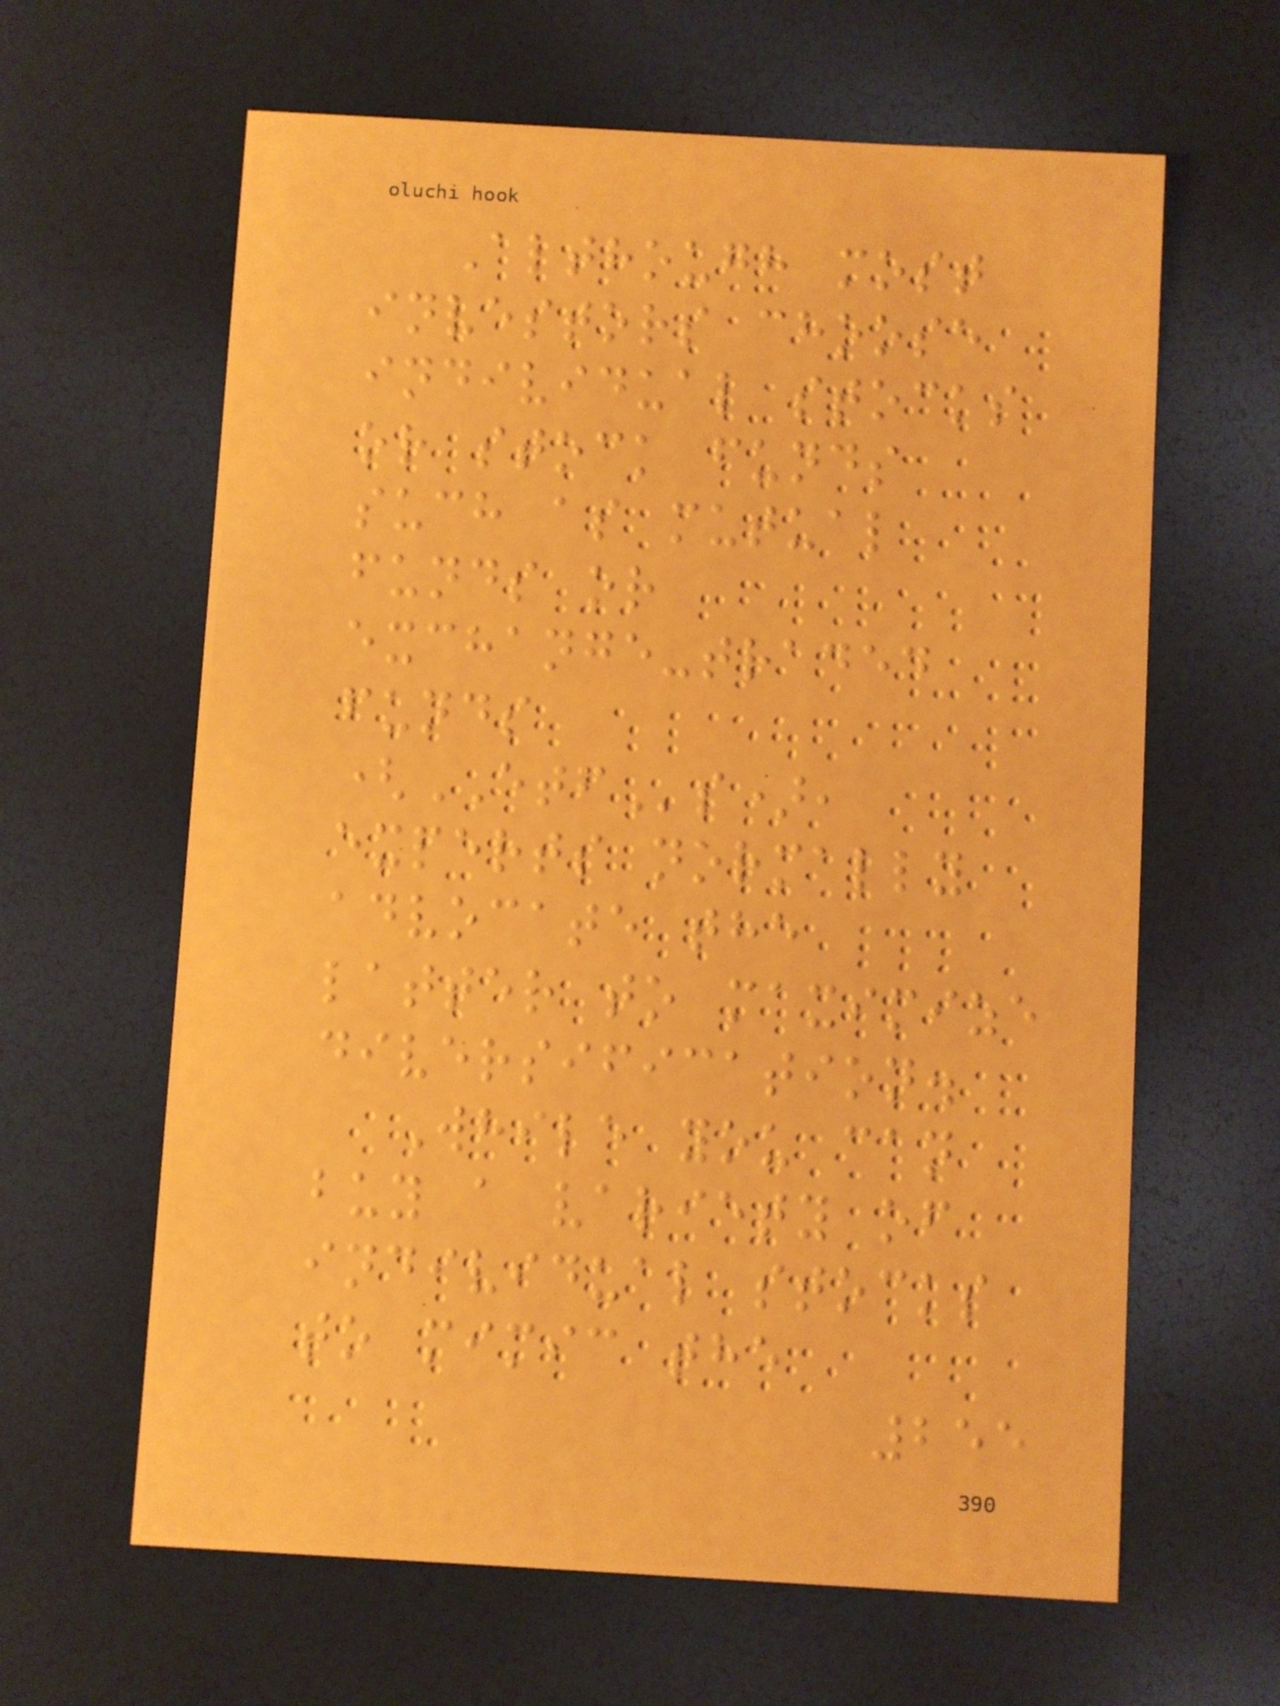Although most
investors choose
individual stocks
or stock funds
such as mutual
funds or
exchange-traded
funds
(ETFs),
experts normally
advocate the
latter to maximize
diversification.
While you can
buy a variety of
individual stocks
to mimic the
255
